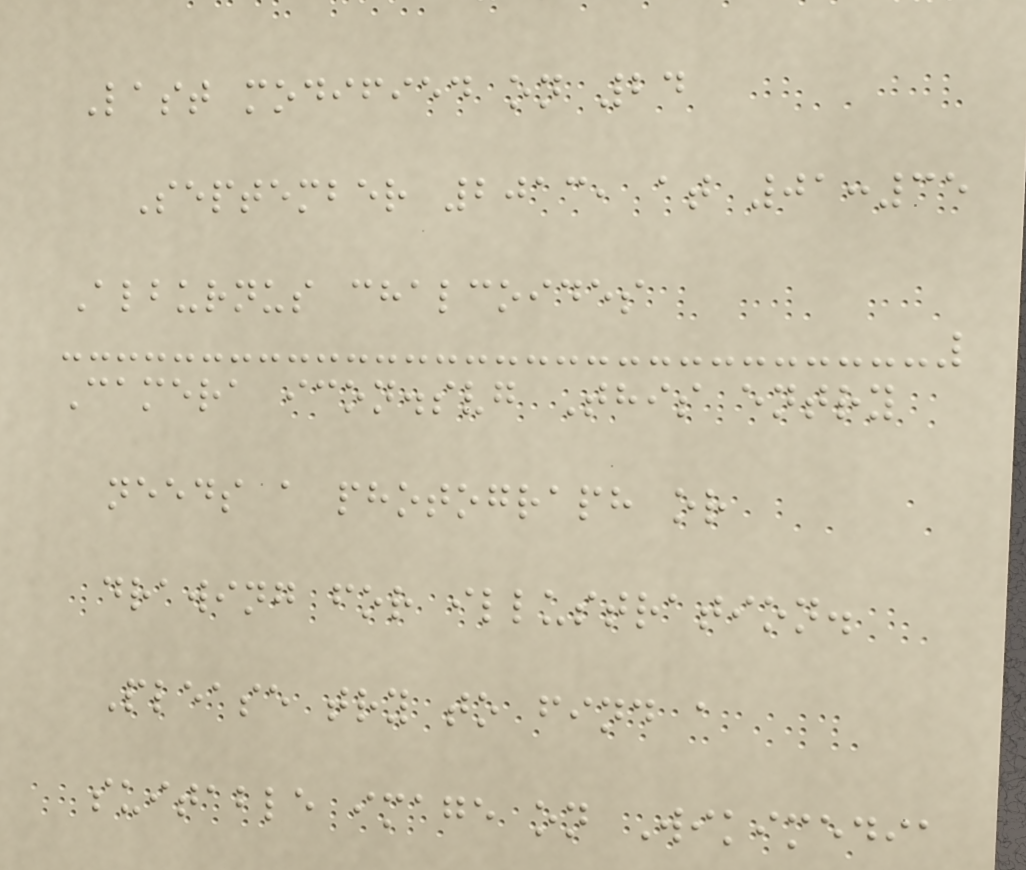Last modified on 24
September 2013, at 01:35
Alburnus chalcoides
Camera icon.svg This entry
needs a photograph or
drawing for illustration.
Please try to find a
suitable image on Wikimedia
